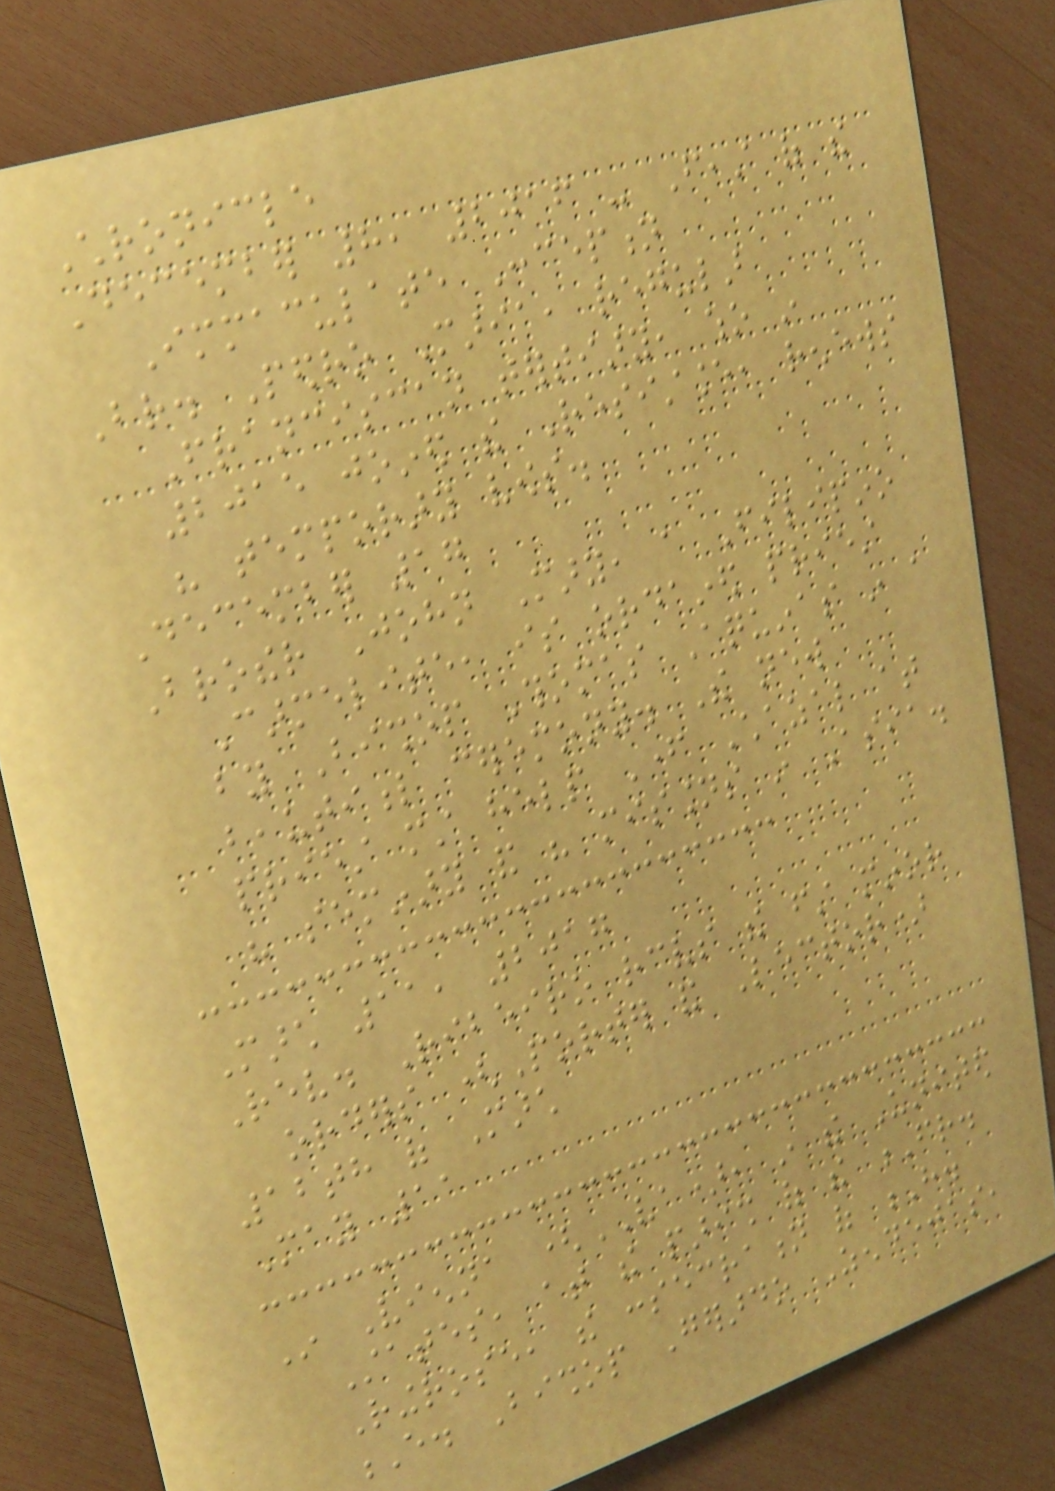Chronicle
December 8, 2016 - Feast of the
Immaculate Conception
Br. Pedro Maria, regular
Franciscan tertiary, who in
2015 joined the Resistance, renews
his temporary vows.
December 17
Brother John Mary, a Filipino
Carmelite, is ordained priest
by Bishop Thomas Aquinas in a
beautiful ceremony. The new
priest must help Father Chazal at
his seminary and his missions in Asia.
March 11, 2017
Rev. Ribeiro receives the first minor
orders (Porter and Lector)
12th of March
May 11
In Vienna (VA), in the United
States, at the parish of the Fr.
Ringrose, the consecration of H.
E. Bishop Gerardo Zendejas,
